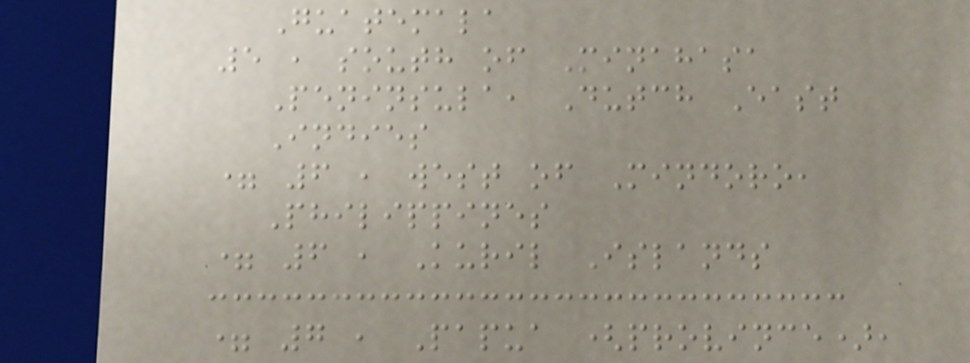Guatemala
5 , south of Minahasa
Peninsula, Dutch East
Indies
= 6 , west of Mindoro,
Philippines
= 6 , Kuril Islands
= 7 , Papua (province),
